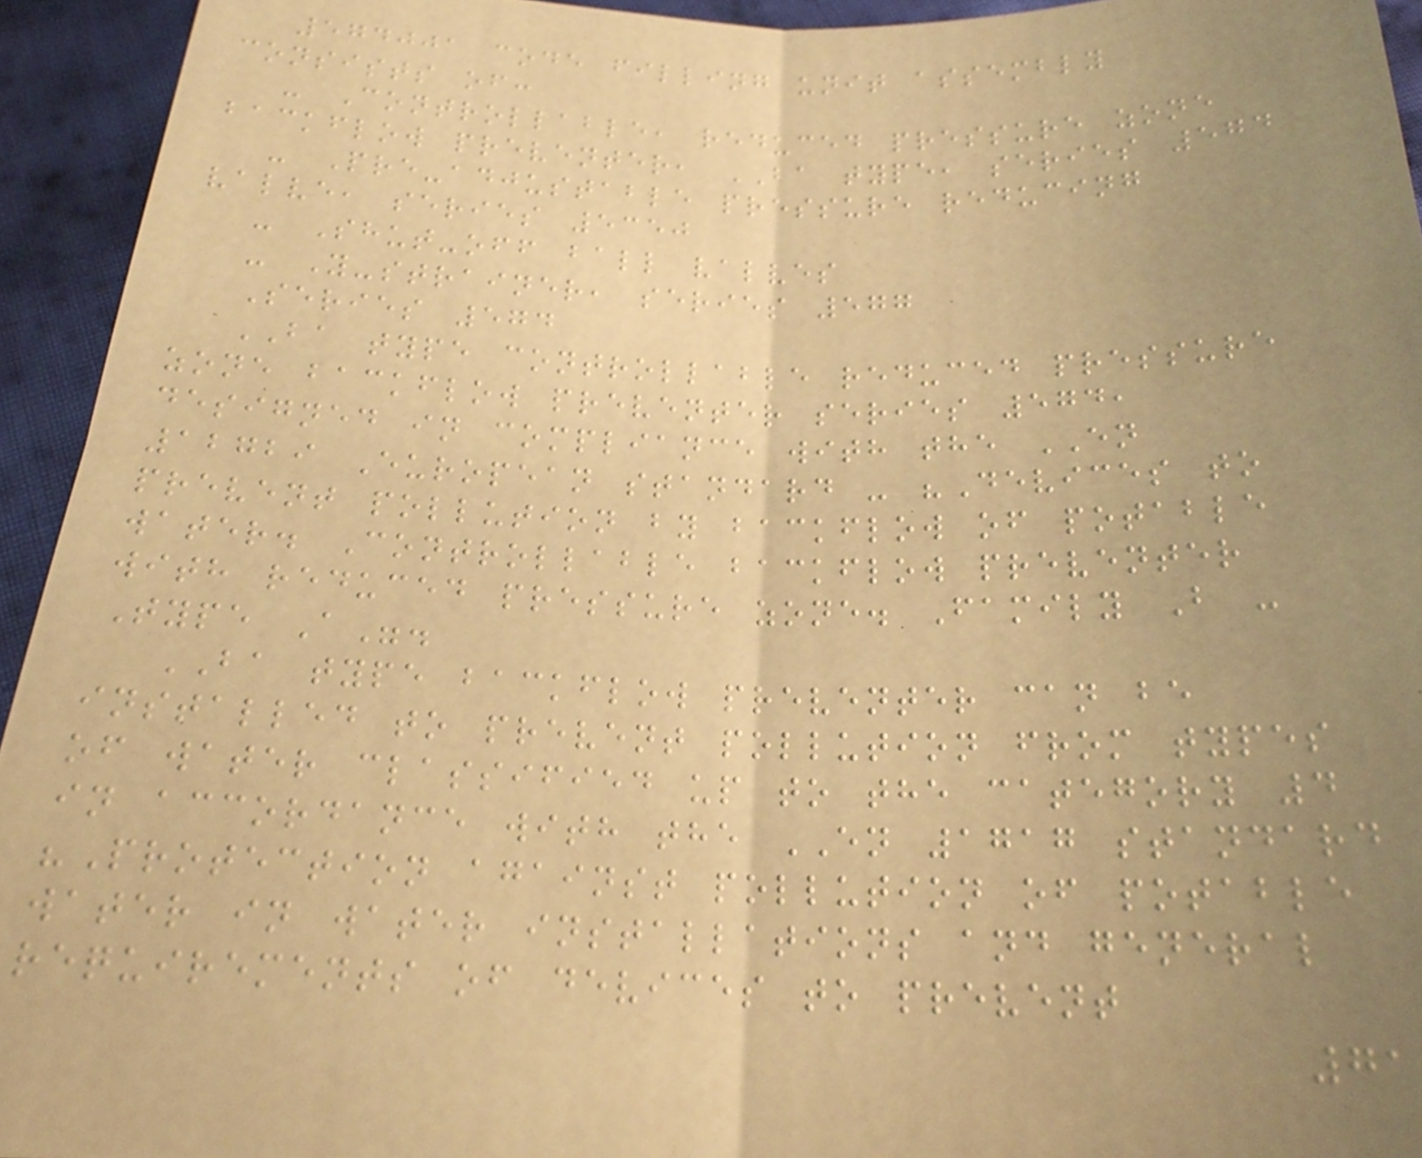574001 code filling unit assembly
consists of:
- Controllable, reduced pressure zone
backflow preventer, BA type, series 574
- Pre-adjustable pressure reducing
valve, series 5350
- Shut-off ball valves
- Y-strainer, series 577
Series 574
BA type controllable reduced pressure
zone backflow preventer series 574,
designed in compliance with the EN
12729 European standard - "Devices to
prevent pollution by backflow of potable
water. Controllable backflow preventer
with reduced pressure zone. Family B -
Type A".
BA type backflow preventer can be
installed to prevent pollution from types
of water classified up to the category 4
in accordance with the EN 1717 standard
"Protection against pollution of potable
water in water installations and general
requirements of devices to prevent
71
